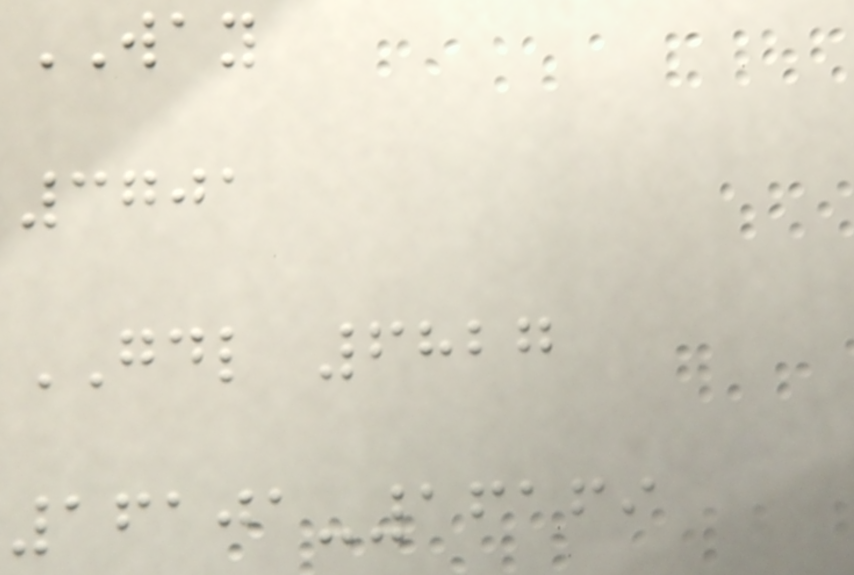WAY
3701
GDL 6827
16101-16169
